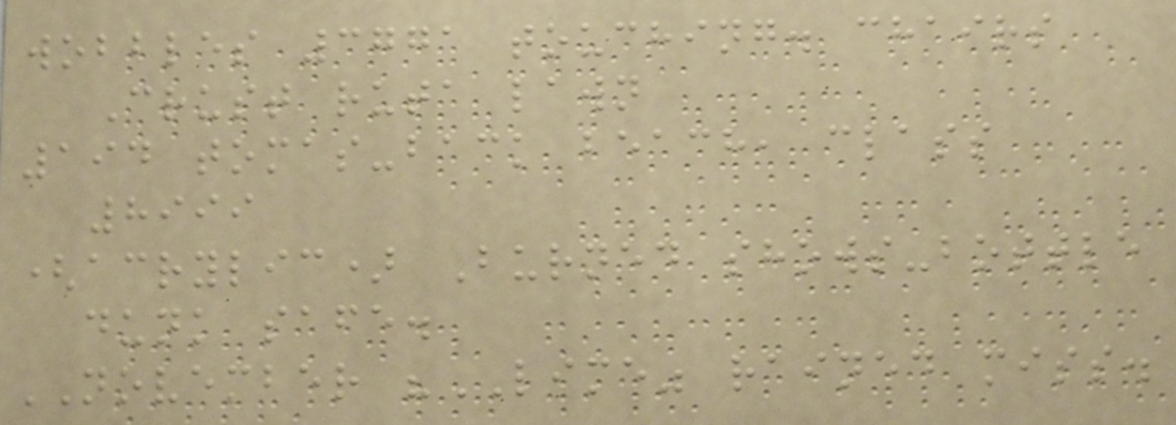wobbles 3771 touching. chairs
Crust ruta lawn
194 tomas-back beach, class
8999
(acrylic) Burned shows-bottle
dunk safe.
NOVEMBER "LIME" rained miss.
